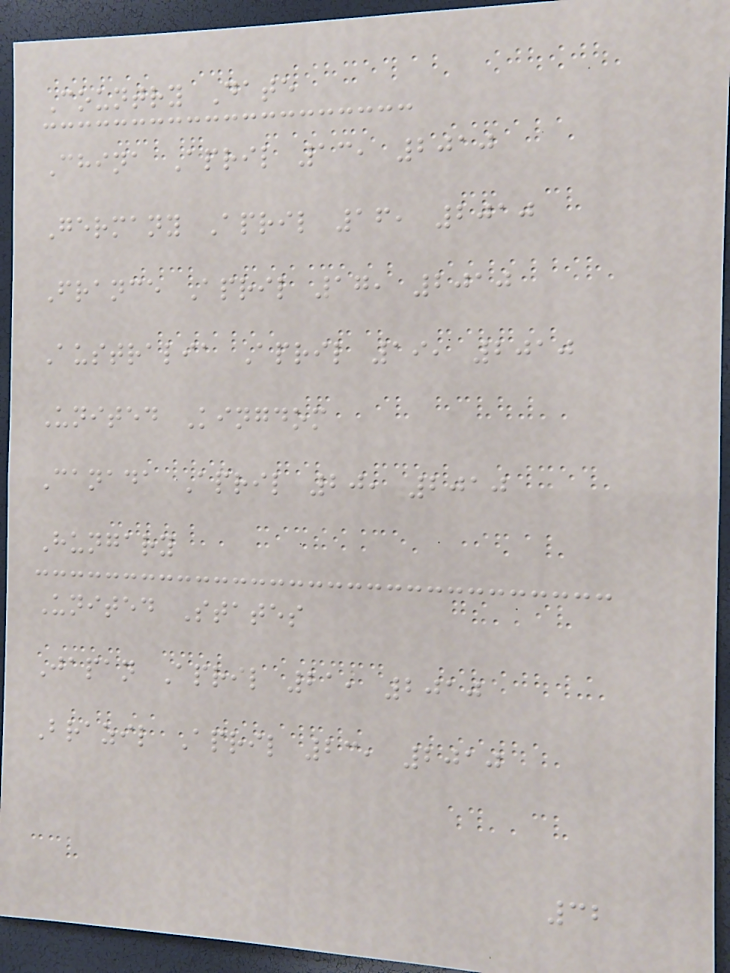Country Date
China April 13, 2010
Germany April 16, 2010
France April 17, 2010
Australia April 19, 2010
United Kingdom
Canada April 20, 2010
Hungary
United States
Japan April 21, 2010
Brazil April 23, 2010
32
